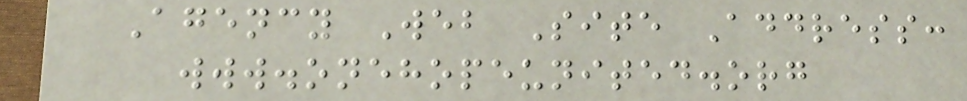Agency Web Site Address:
www.onehopeunited.org
